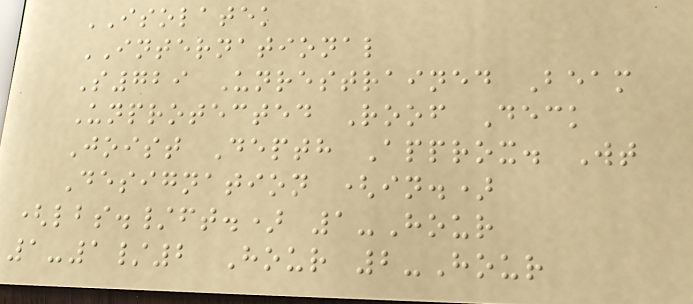ISOLATEK
INTERNATIONAL
S729 Unrestrained Beam
Unprotected Roof Deck
Joist Depth Approx. Wt
Designation (in.)
(lbs./ft.) 1-Hour
1-1/2 Hour 2-Hour
